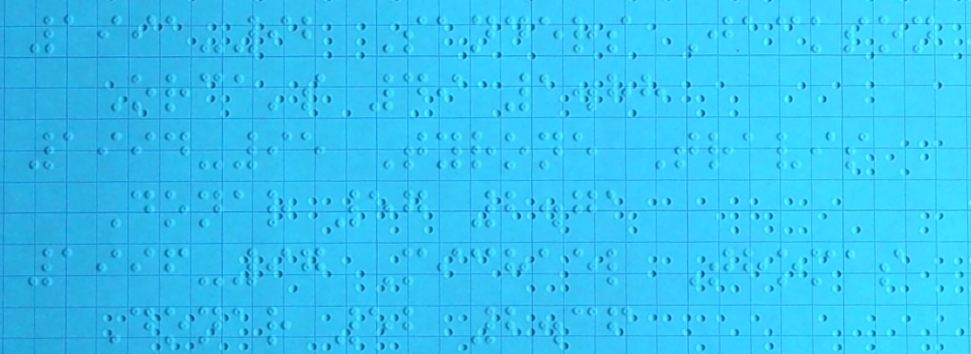1991-92 Sanders Jackson
Orca's 49 1.88
1994-95 Tyrone Travis
Donar 57 2.71
1996-97 Michael Thomas
Donar 52 2.36
